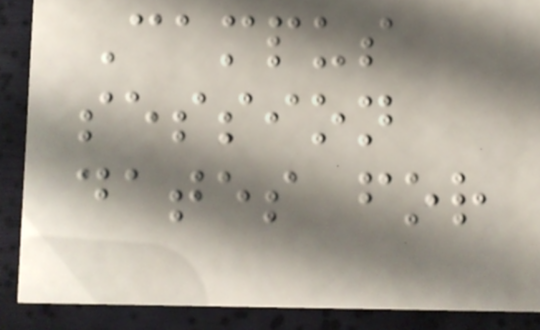Campus
session
dates for
